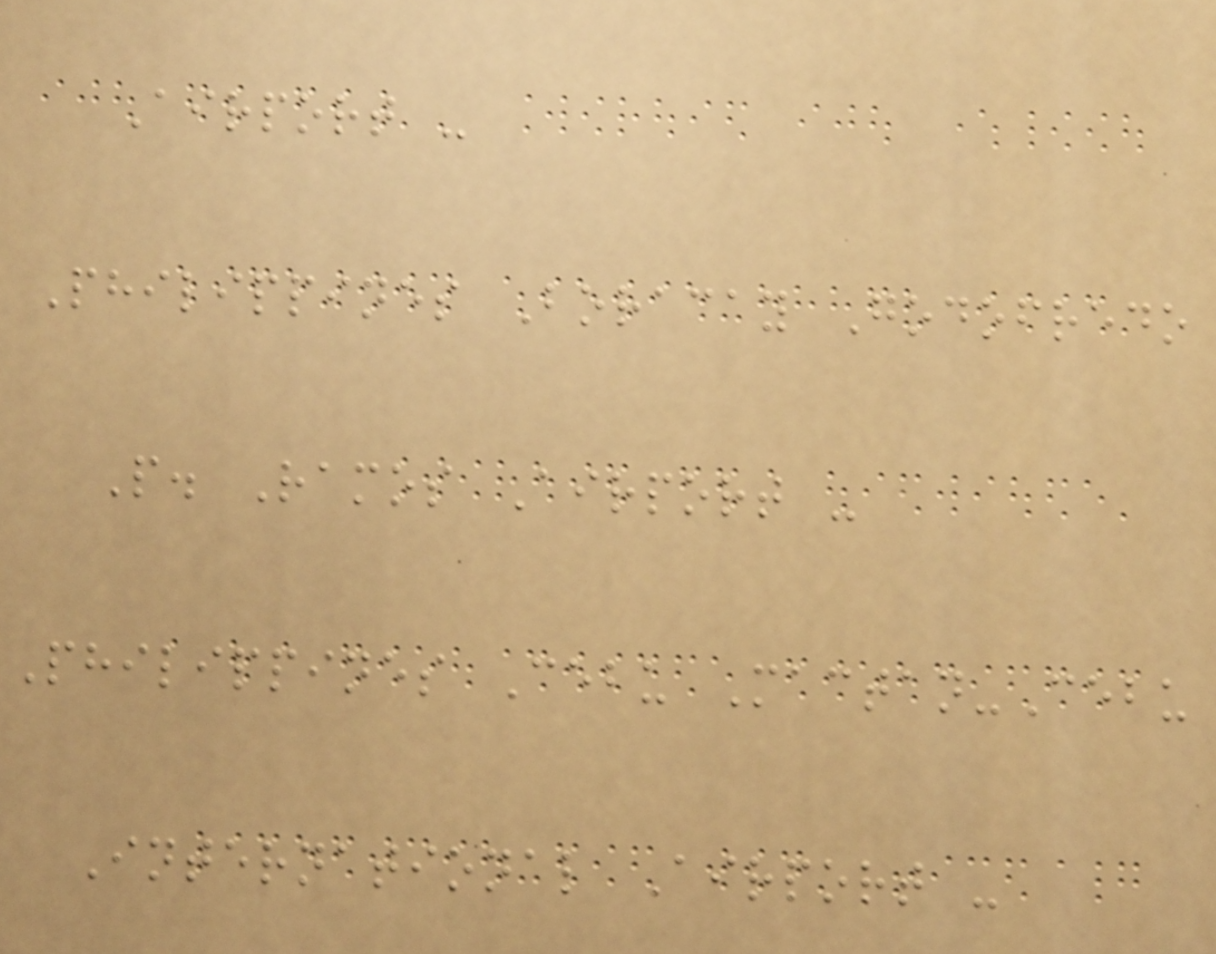Airport -
Philippines Boracay Godofredo
P. Ramos Airport -
Philippines Cebu Mactan-Cebu
International Airport -
